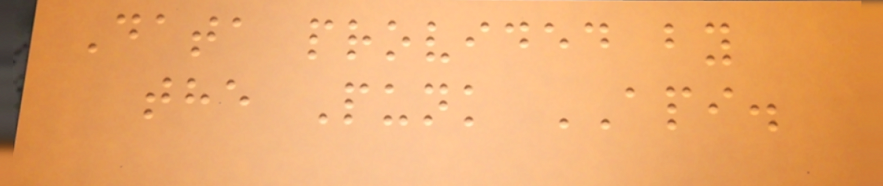Data provided by
the Punk API.
